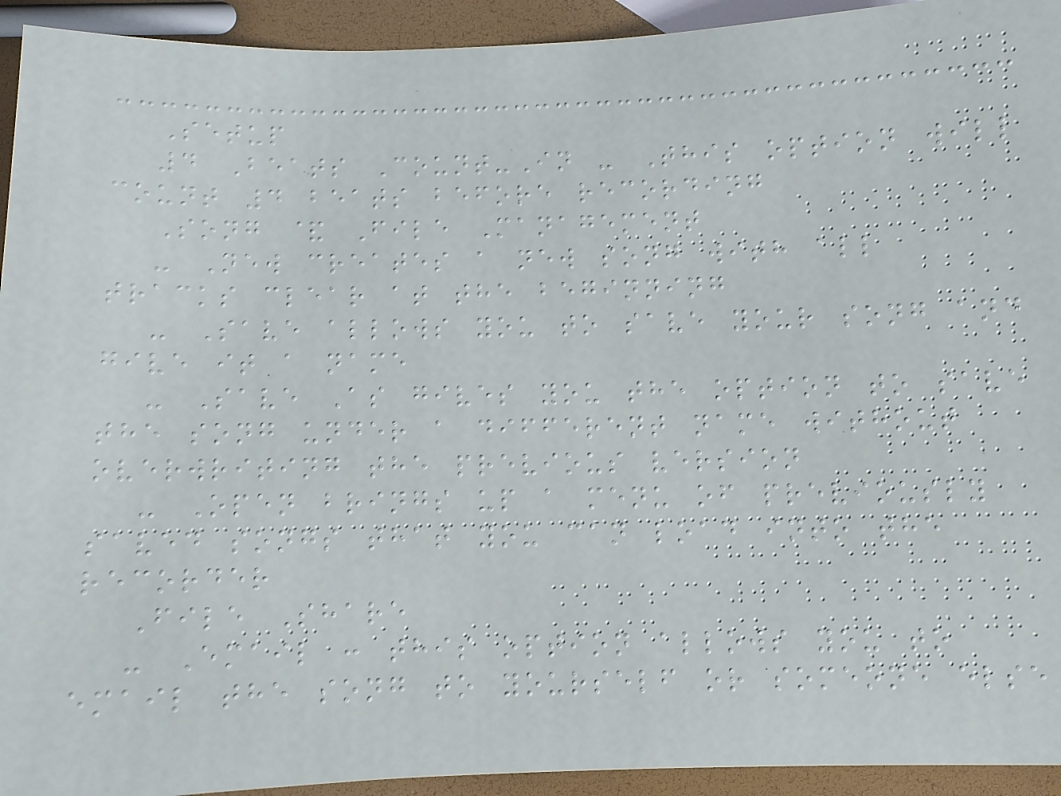Setup
4 Beats Count-In - This option will
count 4 beats before recording
Song & File Management
- New creates a new song with all
tracks clear at the beginning
- Save allows you to save your song and
give it a name
- Save As gives you the option to save
the song under a different name without
overwriting the previous version
- Open brings up a menu of previously
saved songs that you can load into the
recorder
File Share
- Email : this option allows you to
email the song to yourself or someone else
